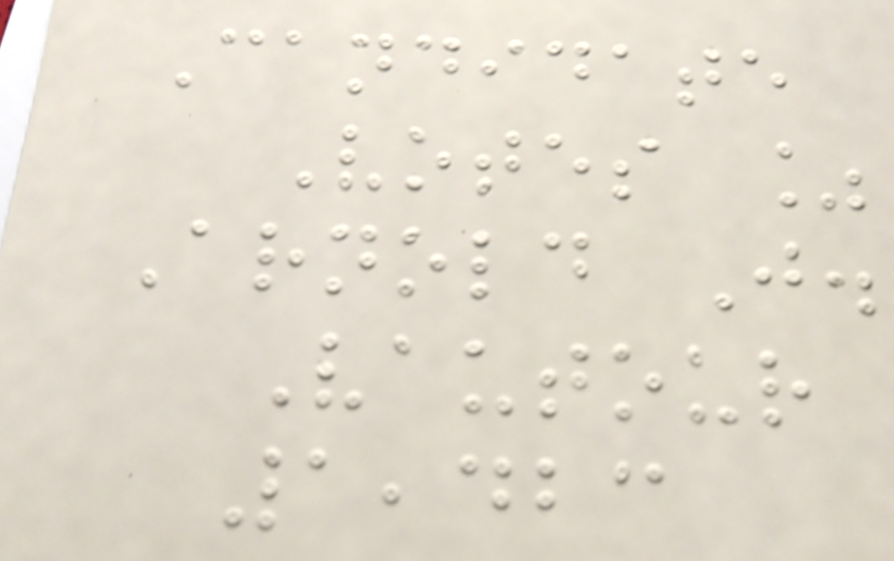Candidate
Votes %
Arnold J.
Vautour
1,423
